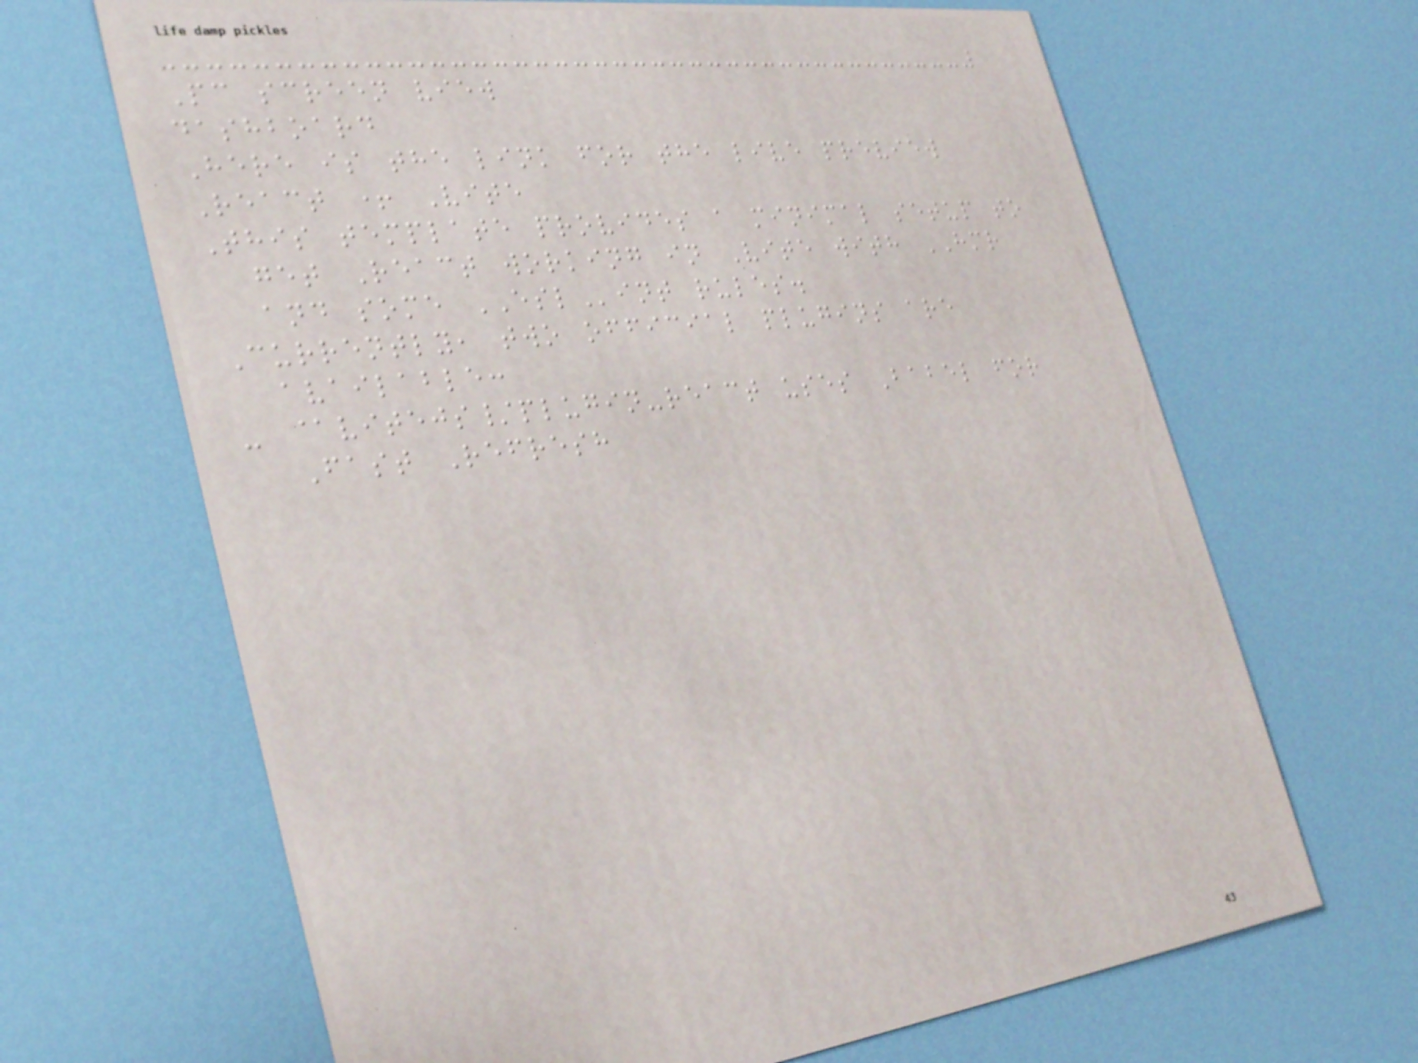Pc screen view
dashboard
Here is the link for the live preview
React + Vite
This template provides a minimal setup to
get React working in Vite with HMR
and some ESLint rules.
Currently, two official plugins are
available:
- @vitejs/plugin-react uses Babel for
Fast Refresh
